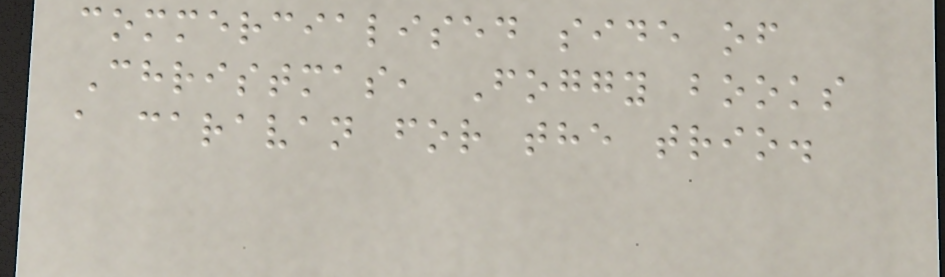commercialised side of
Christmas, Foggy books
a caravan for the trio.
